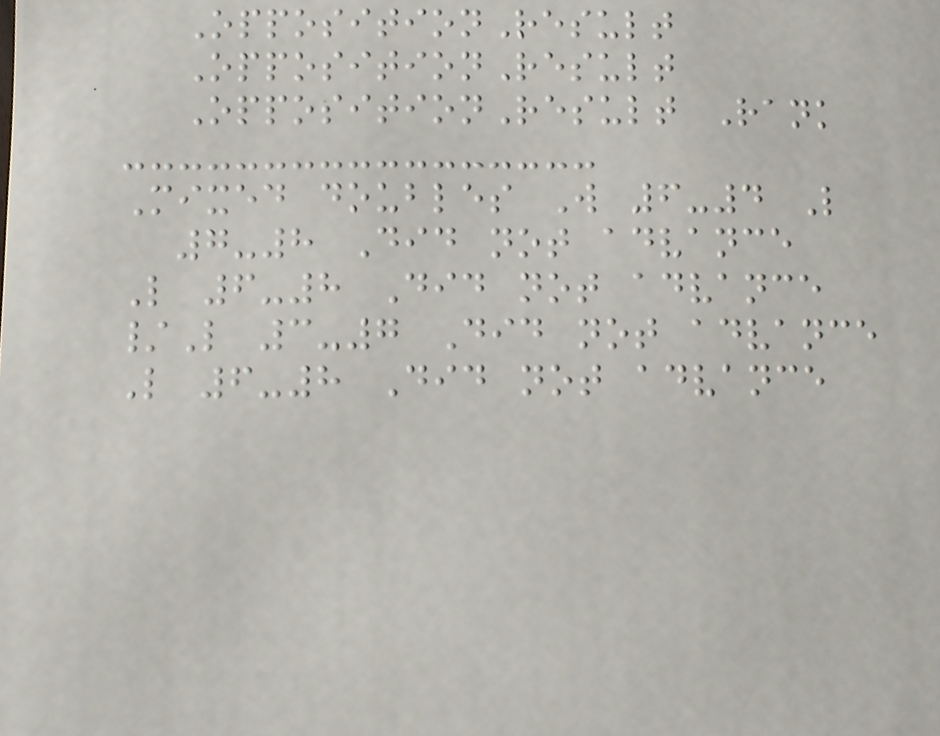OppositionResult
OppositionResult
OppositionResult Rank
Mixed doubles W 6-4 L
7-8 Did not advance
L 6-8 Did not advance
/L 3-7 Did not advance
L 6-8 Did not advance
